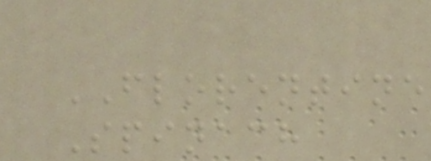FLORENTINE
Spinach
